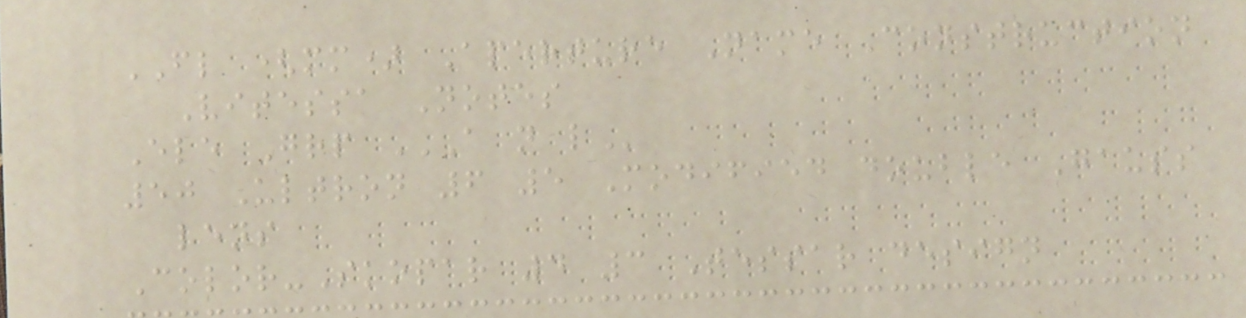FL (mm) Aperture Name Construction
Vitessa Notes
Ele Grp A N L
50 Ultron 6 5 Modified double Gauss
lens
Color-Skopar 4 3 Tessar design
